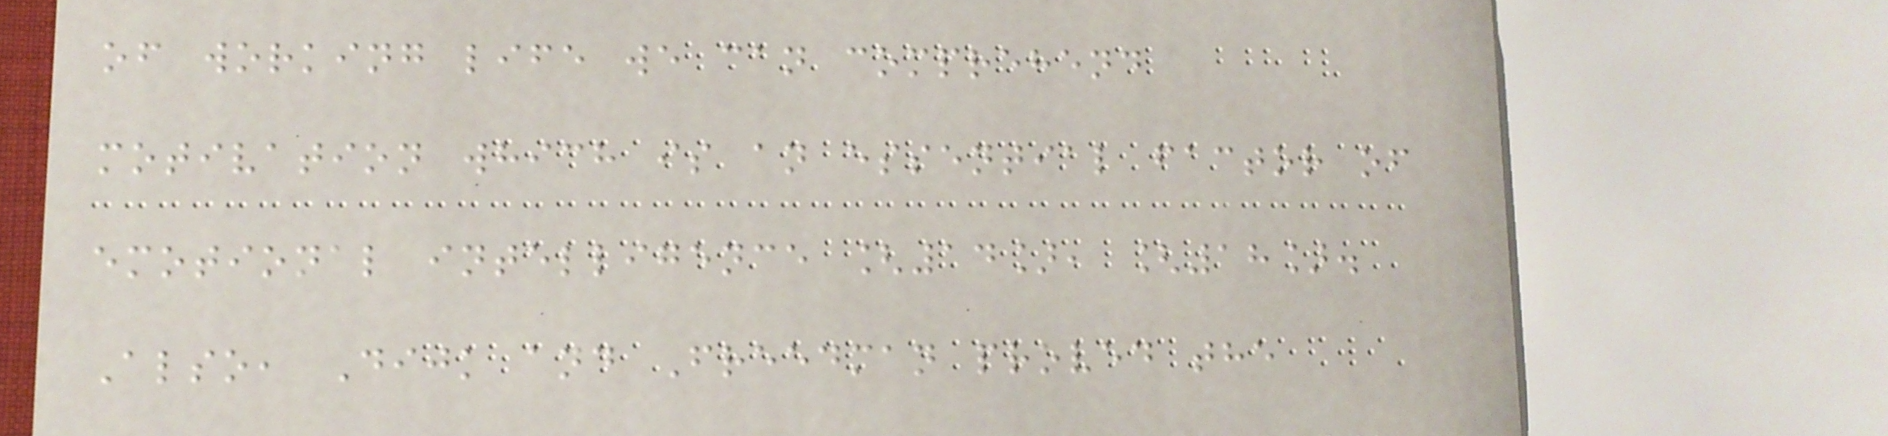of working life we can comprehend
motivation which is an essential factor of
emotional intelligence [14], [18].
Also, Dijk and Freedman proved the
